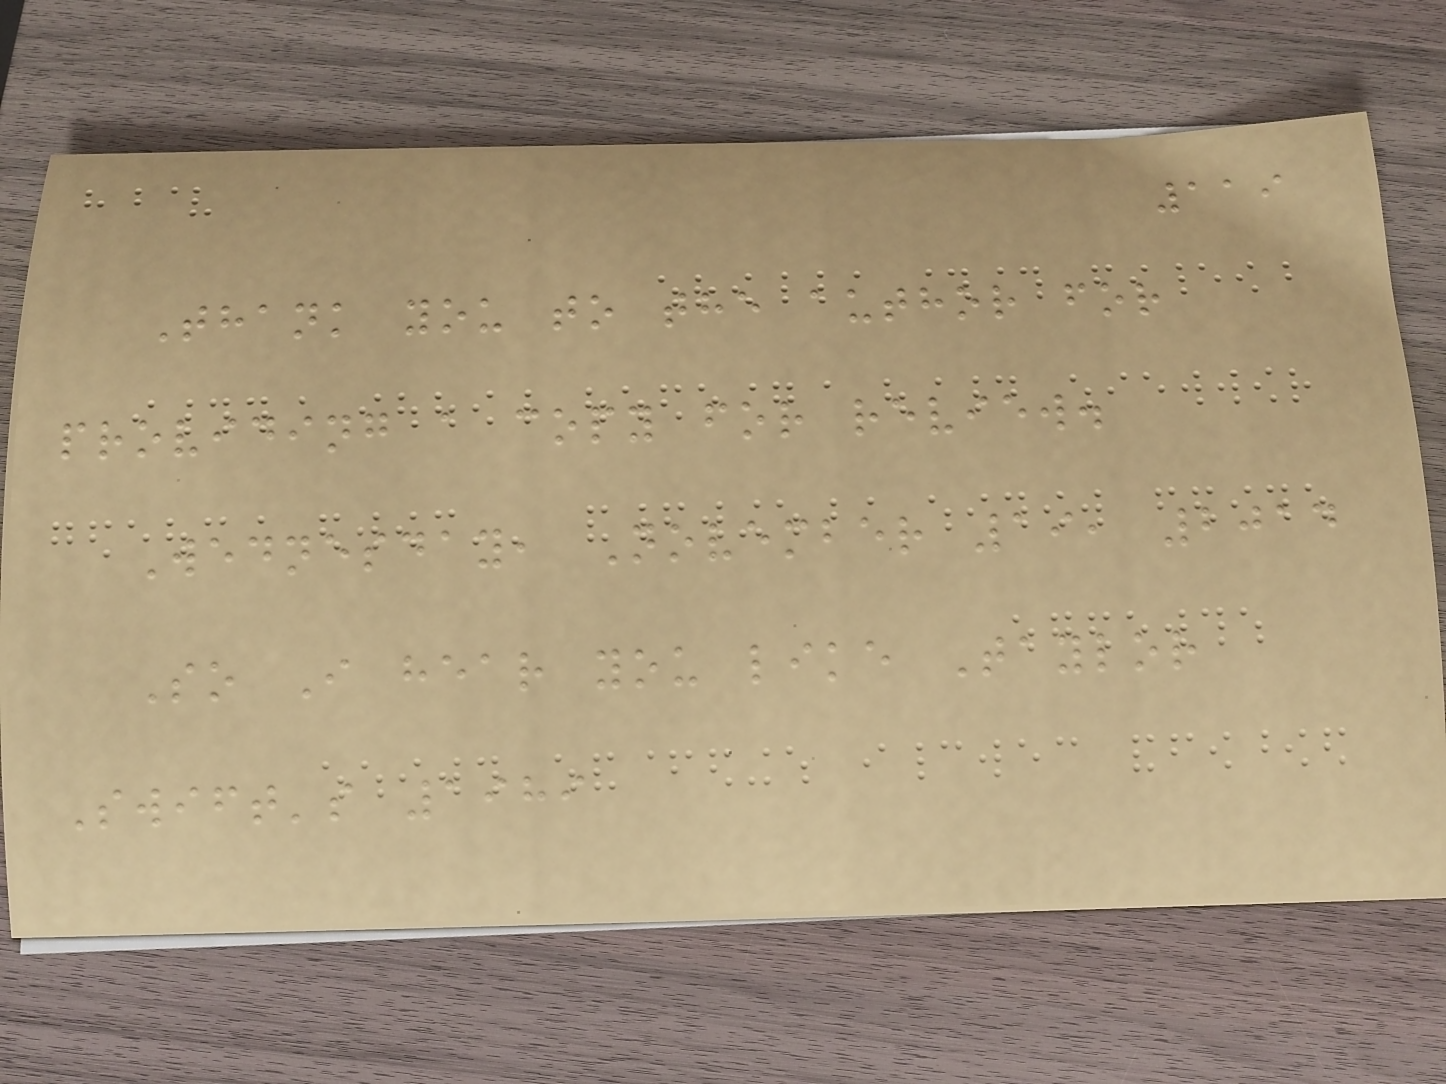119
Thank you to the author for
providing a copy for review.
Wednesday, November 19, 2014
So I hear you like Taylor
Swift's 1989
